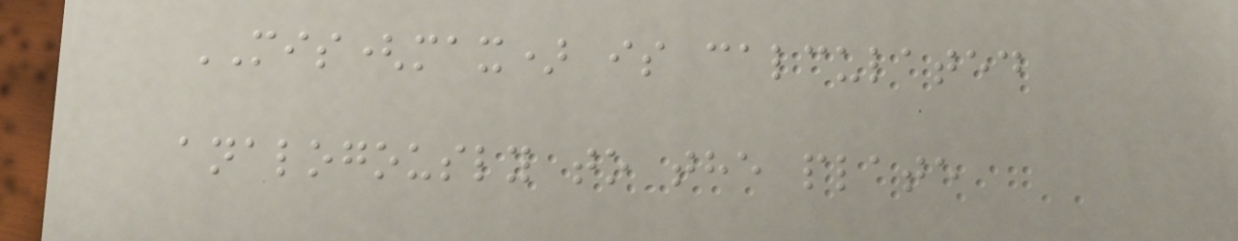MIS(max) is calculated
analogously to the plate
